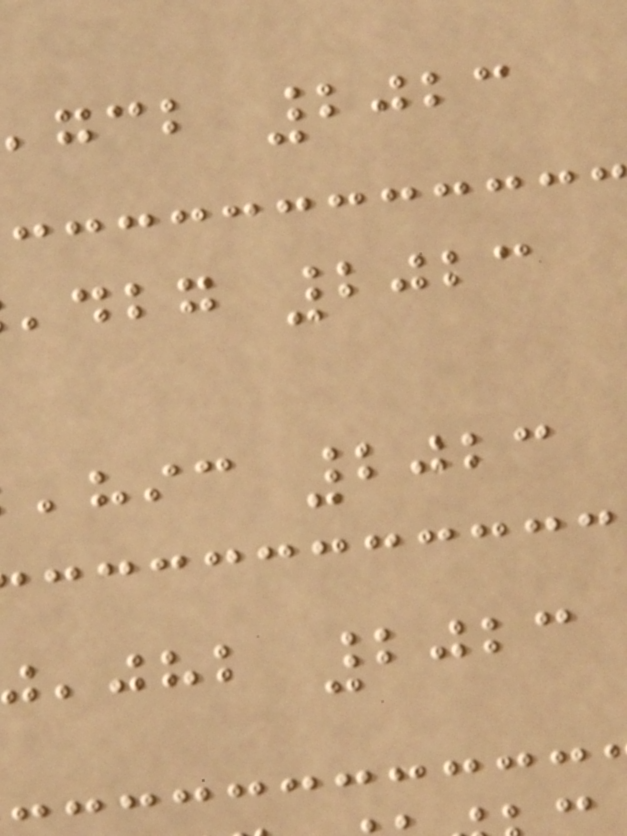,gcb 2023
,dbg 2023
,hic 2023
,jhb 2023
